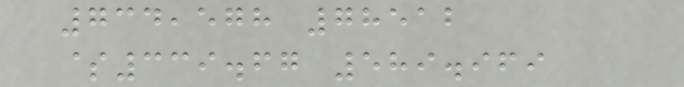734,578 78512
$339.67 589.969
